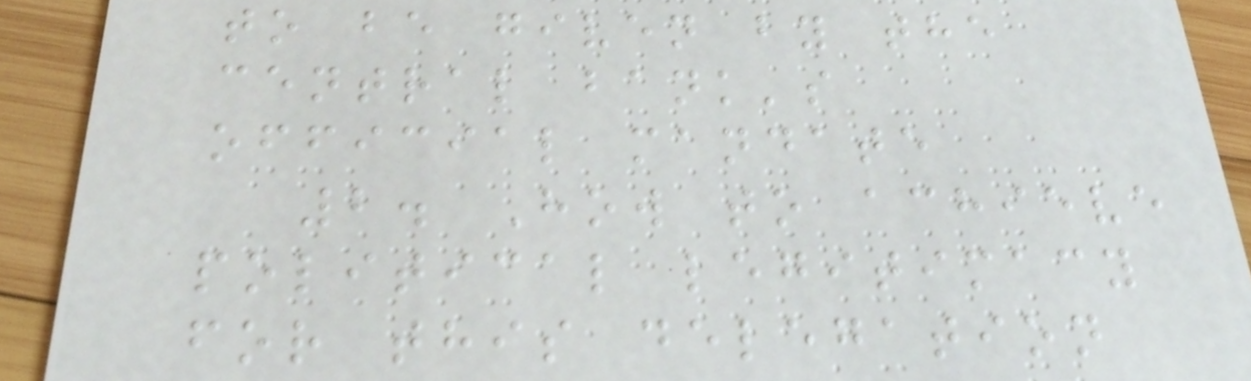to be given by the
central bank's
official mandate
2. How to achieve
political legitimacy
for this delegation
